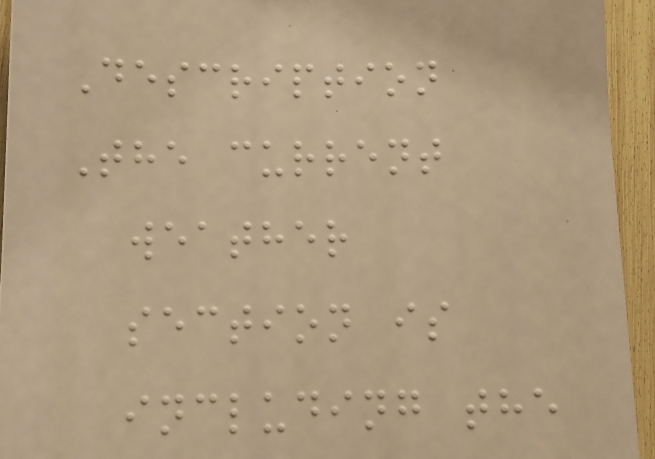Description
The current
weather
section is
including the
